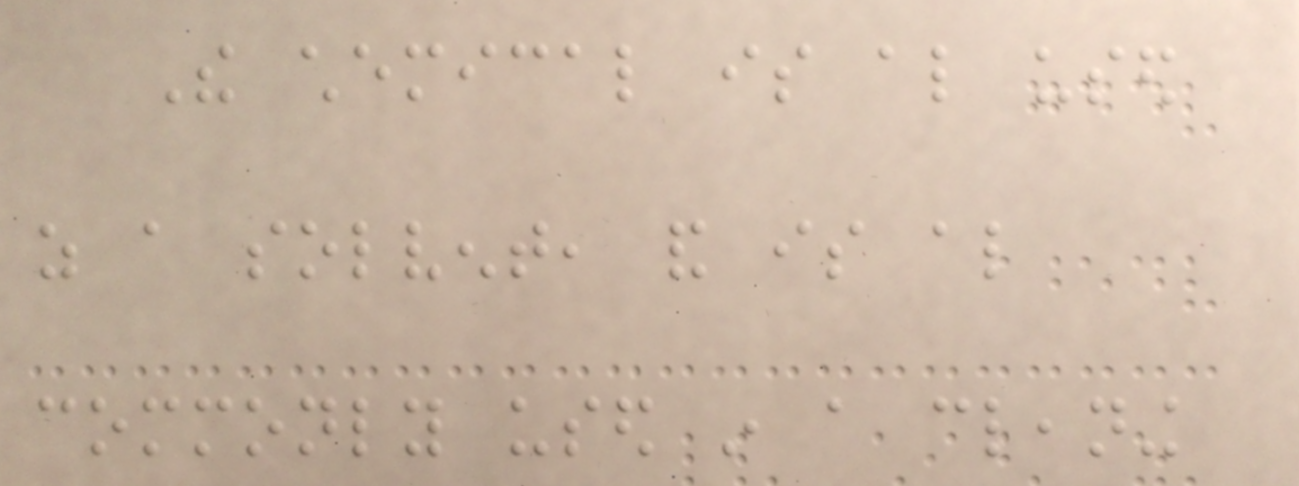The chemical is also used
as a solvent, and is also
commonly used in a cleaning
